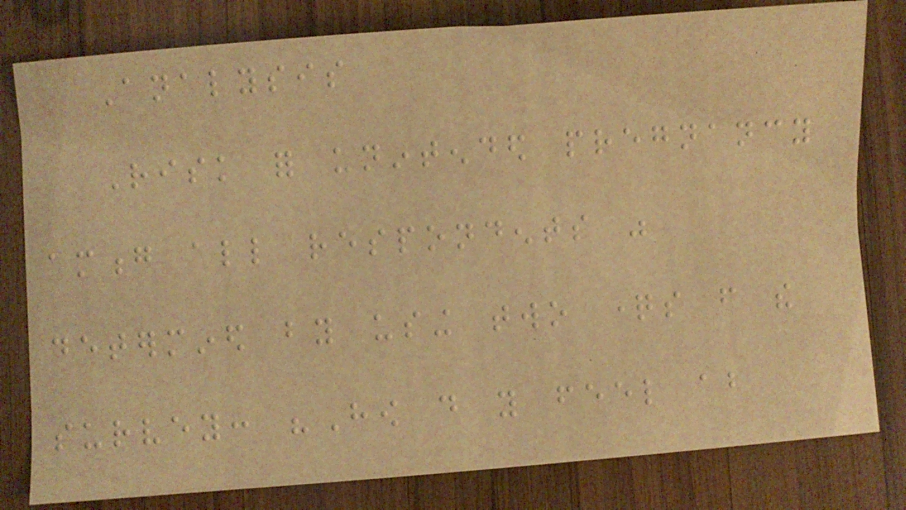Analysis
Risk for unintended pregnancy
among all respondents was
determined by using two questions from the
survey: "How do you feel about
